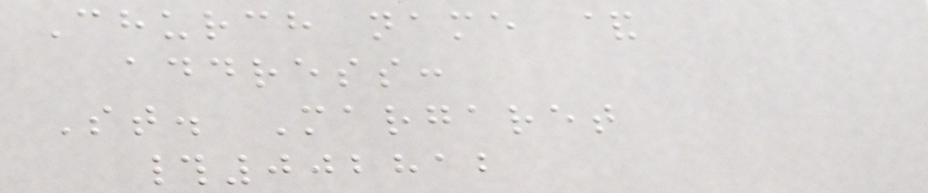Church name &
address:
St. Margaret
#002812
